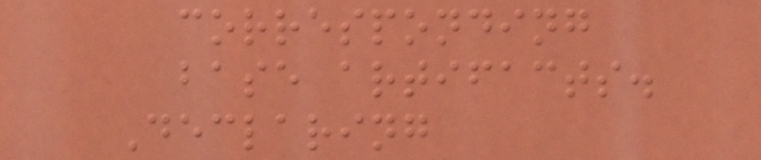corresponding
base artifacts.
Declaring
